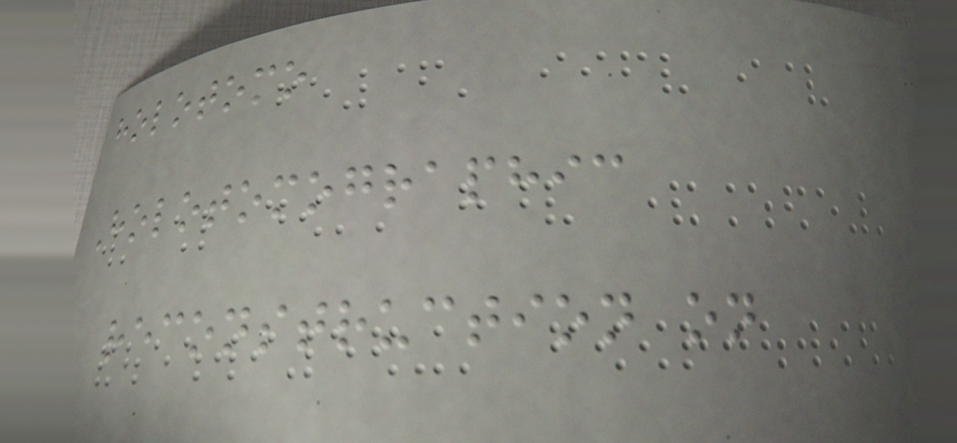holotomo
Holotomographic
reconstruction on
